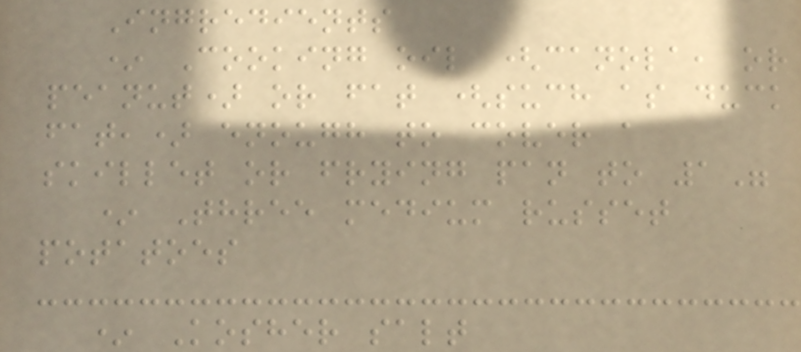Ingredients
* Cooking oil (canola, or
peanut) or fat (such as duck
fat,) enough to cover a
skillet or frying pan to 1"
* Three medium russet
potatoes
* Kosher salt
